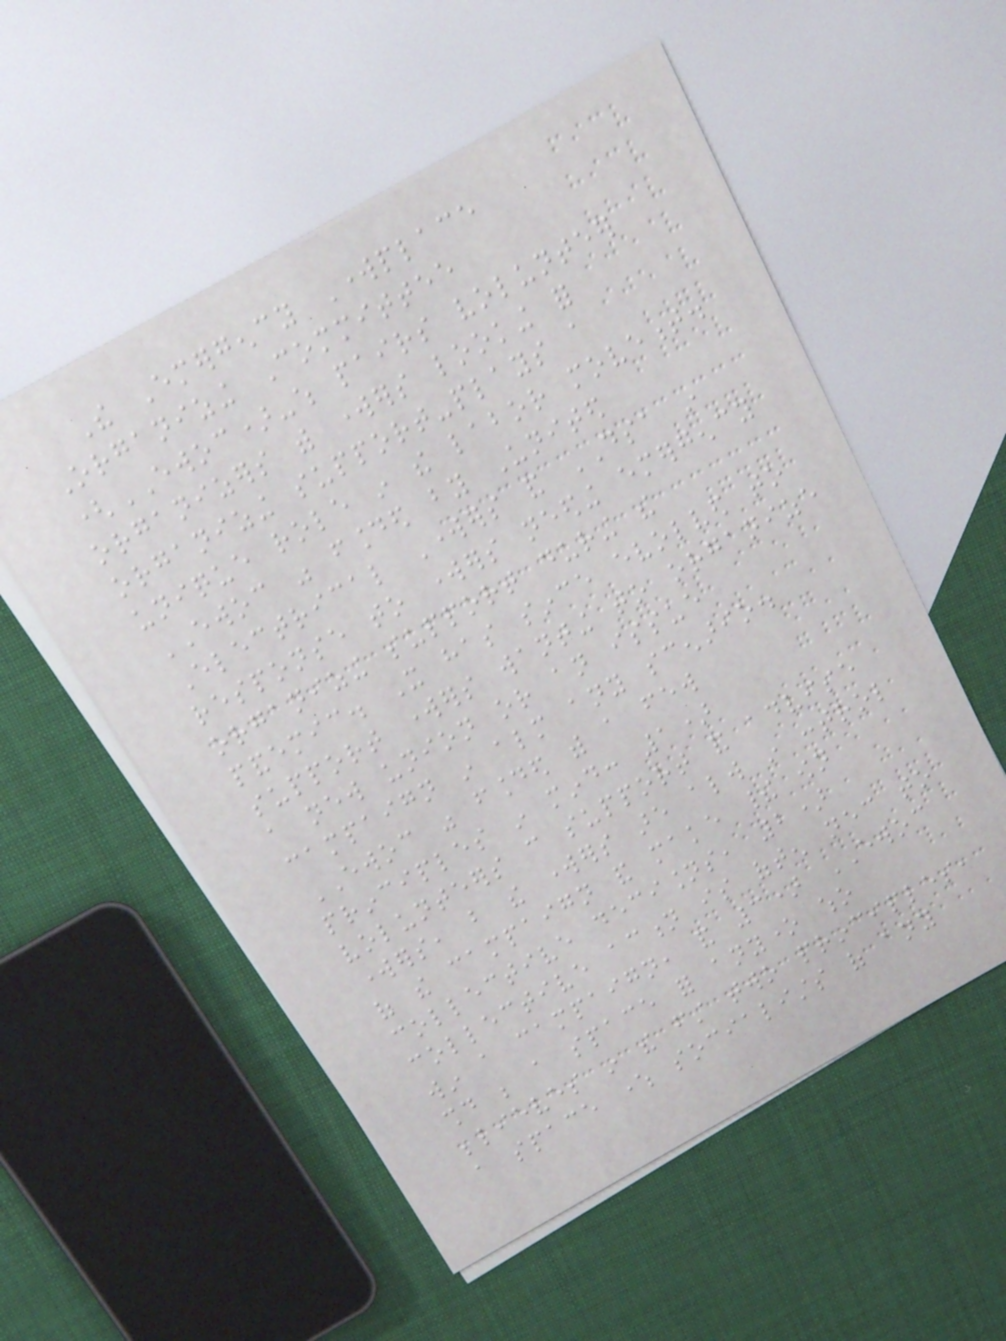The Emergency Workplace
Organizing Committee
(EWOC)-which pairs volunteer
organizers with workers looking for
organizing support-plays a
unique role in the labor movement.
EWOC was founded by United
Electrical Workers and DSA in
response to workers needing emergency
organizing support during the
pandemic. It has since evolved to
support workers wanting to organize
a new union or an issue
campaign in almost any scenario.
EWOC was founded with a few
principles in mind: 1)
volunteers can support and advise
workers, but the workers are always in control
of the campaign and make their own
collective decisions, 2)
collective action is often necessary to
win a campaign, and 3) EWOC
should be a space for anyone who
believes in the first two principles,
a space where socialists of any
